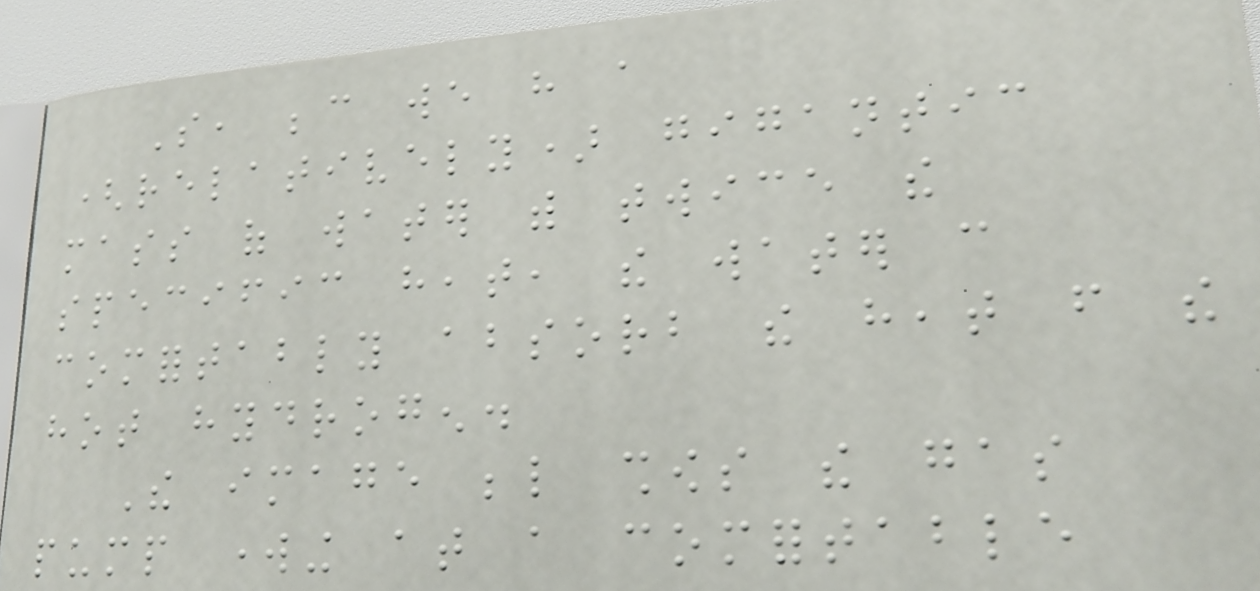So, because we have a
(relatively) gigantic
mass of water with twice the
specific heat, the water can
comfortably absorb the heat from the
hot hydrogen.
The image below shows the gas
pump working at a comfortable
